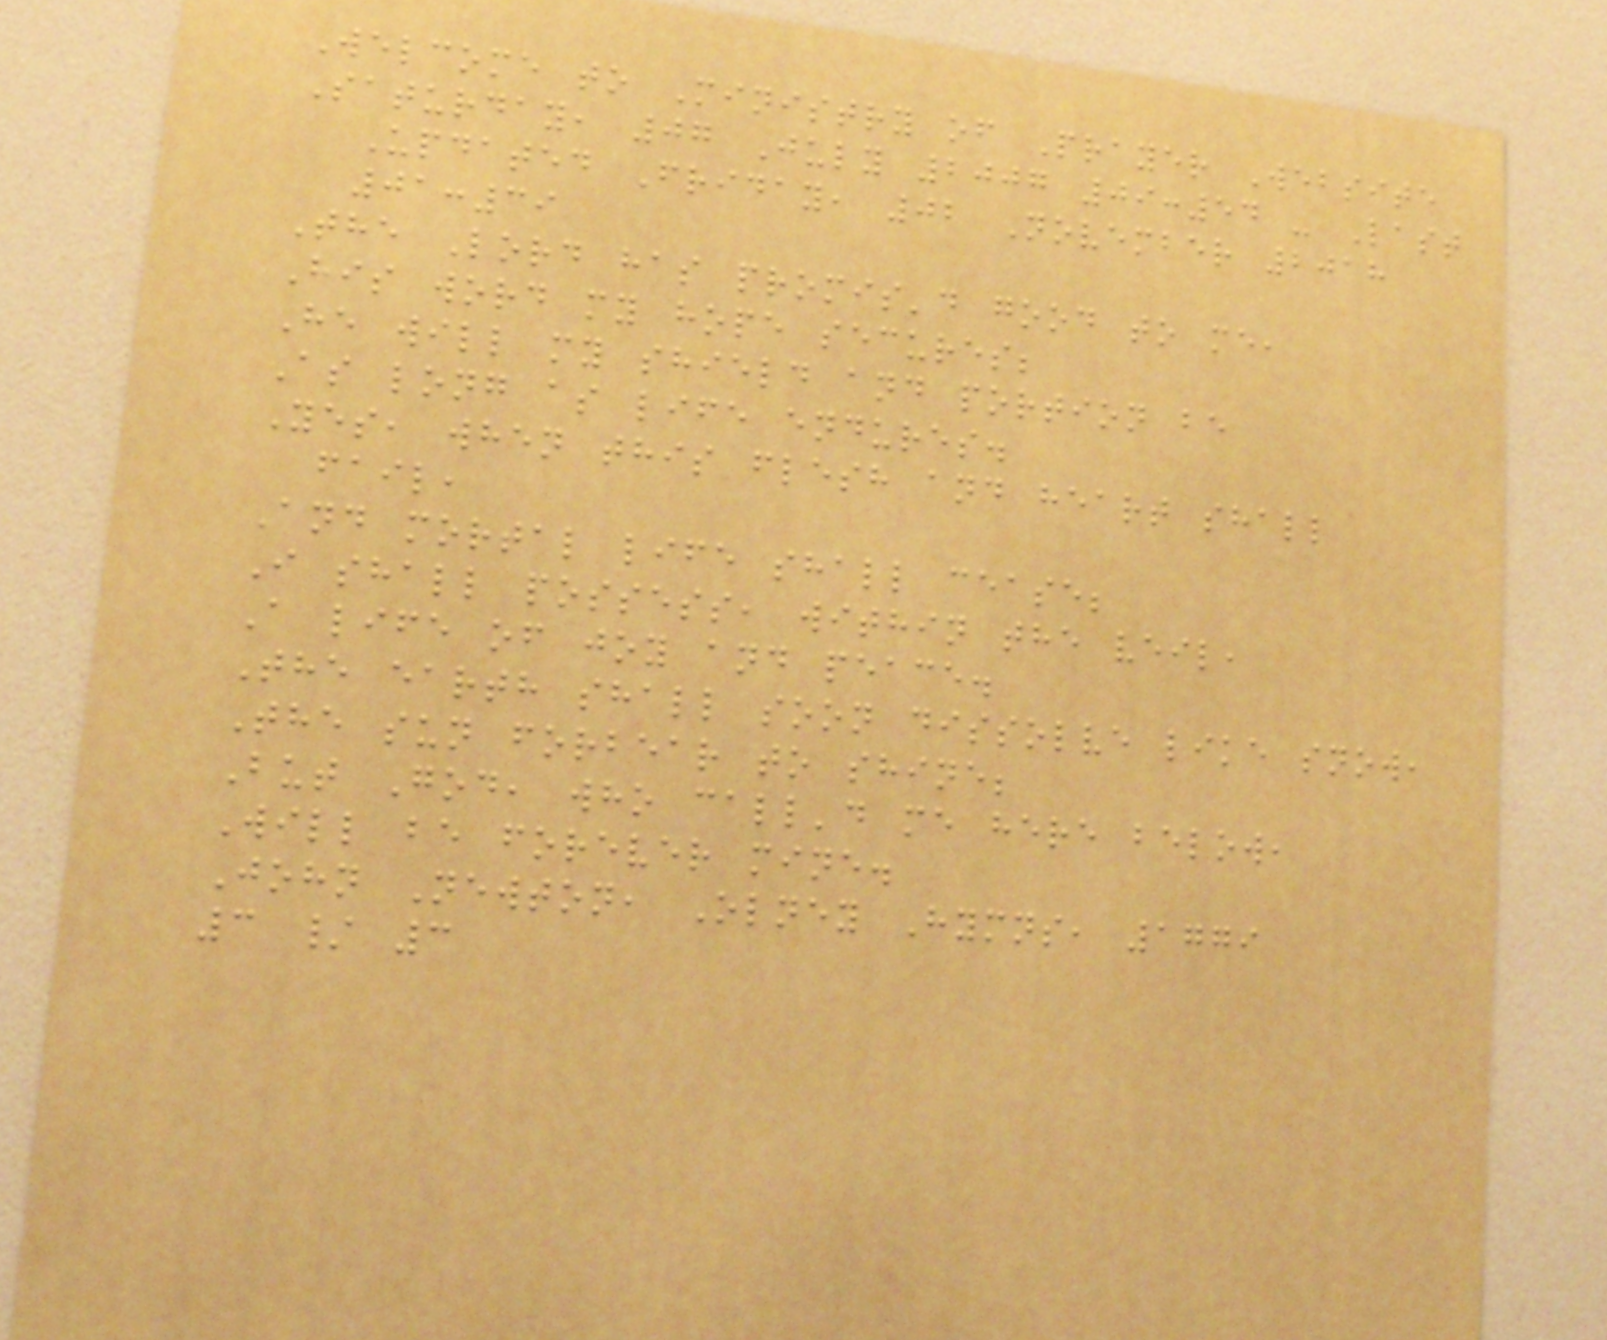Welcome to Ministry of Prayer Website
Saturday, 07 July 2007 09:54 - Last
Updated Friday, 02 November 2018
01:39
The Lord has promis'd good to me,
His word my hope secures;
He will my shield and portion be
As long as life endures.
Yes, when this flesh and heart shall
fail,
And mortal life shall cease;
I shall possess, within the veil,
A life of joy and peace.
The earth shall soon dissolve like snow,
The sun forbear to shine;
But God, who call'd me here below,
Will be forever mine.
John Newton, Olney Hymns, 1779
3 / 3
